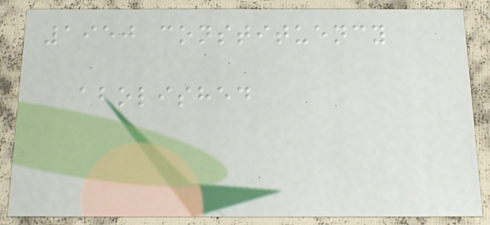1950 constituency
abolished
